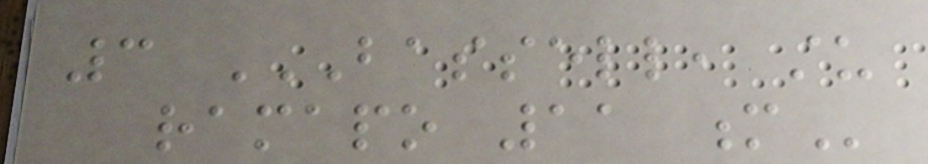3 BASSELL, STU
RAMAPO 11 M
